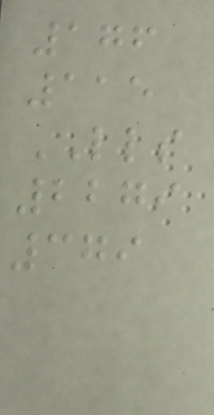176
115
LLS
2279
379
